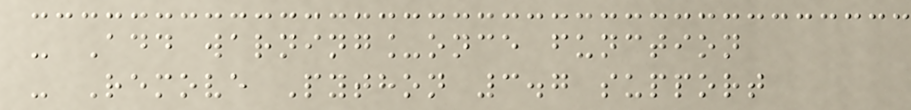- Add warning_once function
- Remove Python 3.7 support
